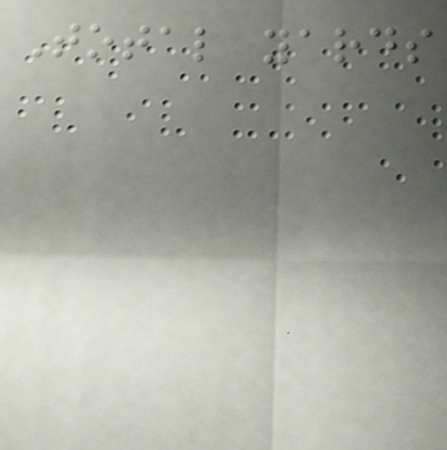Total yards
